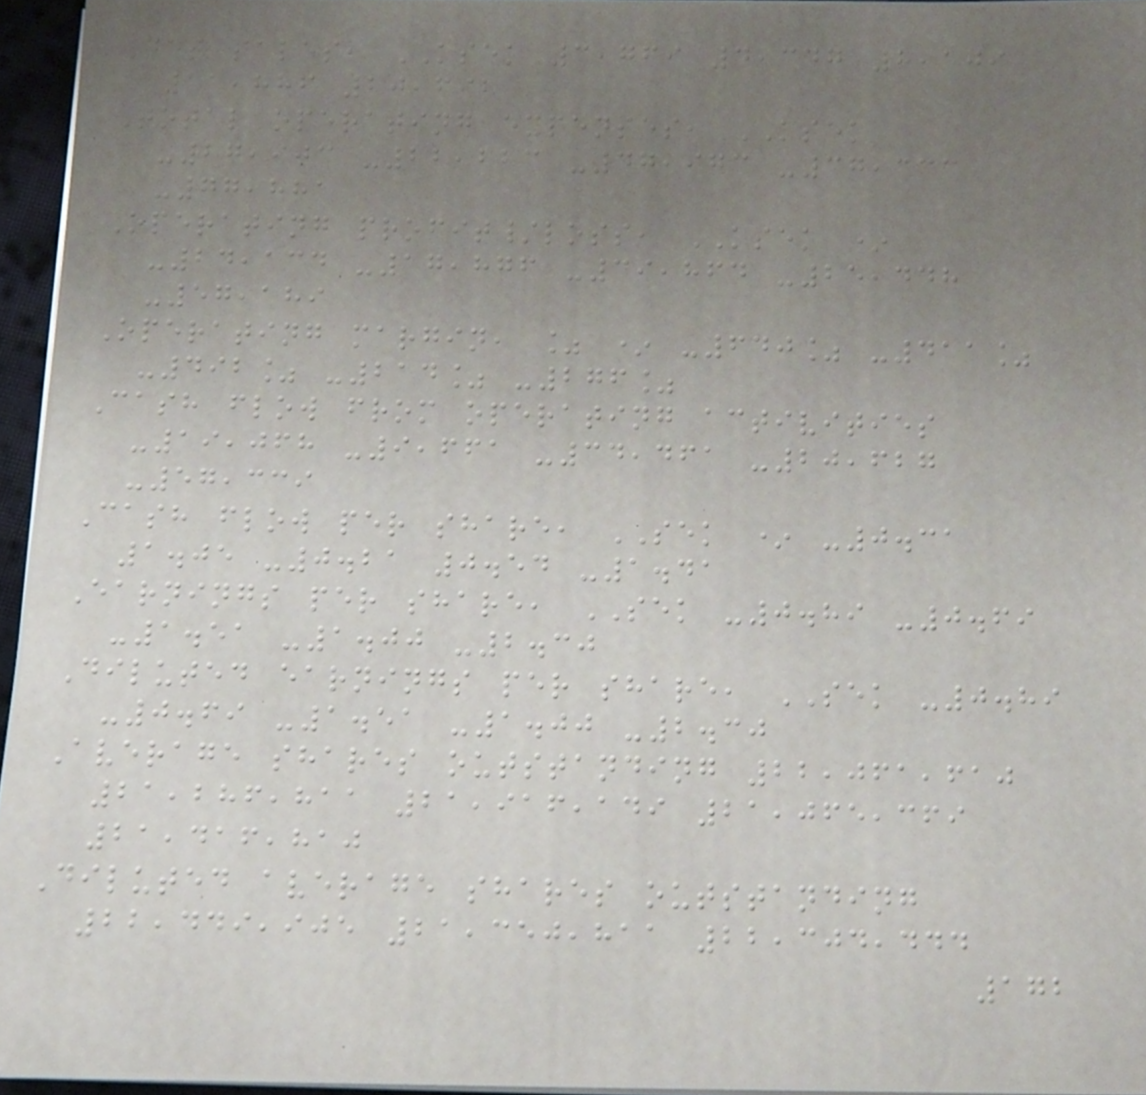Net sales, KSEK 3,769 4,347 8,109
11,886 20,692
Total operating expenses, KSEK
-27,903 -22,223 -47,973 -37,333
-77,881
Operating profit/loss, KSEK *
-24,134 -17,876 -39,864 -25,448
-57,189
Operating margin, % * -640% -411%
-492% -214% -276%
Cash flow from operating activities
-19,068 -9,661 -34,461 -20,627
-57,339
Cash flow per share, SEK * -0.31
1.05 -0.21 0.54 -1.41
Earnings per share, SEK -0.89 -0.69
-1.51 -1.00 -2.30
Diluted earnings per share, SEK -0.89
-0.69 -1.51 -1.00 -2.30
Average shares outstanding 22,061,610
21,286,811 21,916,149 21,065,369
21,416,810
Diluted average shares outstanding
22,449,905 21,350,811 22,304,444
172
